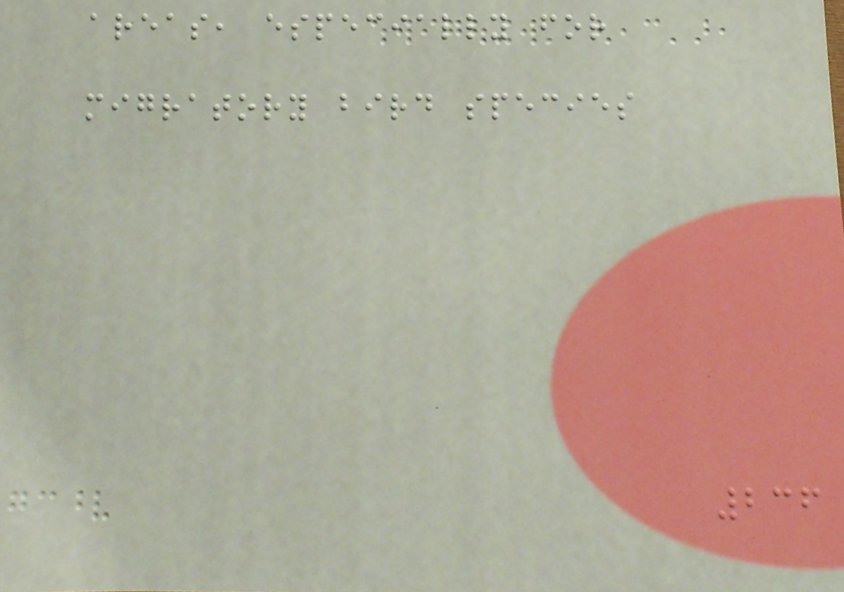areas, especially for
migratory bird species
236
